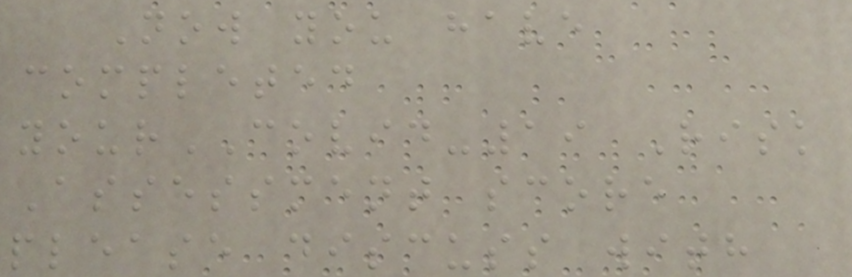Now you have
completed
yourCOVID-19 Risk
Assessment score
please discuss with
